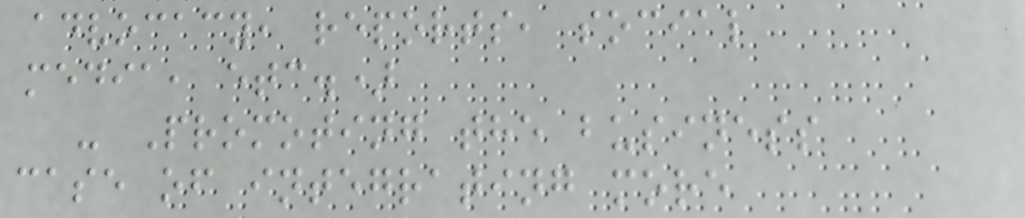advocacy, reports, social
media, etc.)
- Promoting the business
case of integrating more
